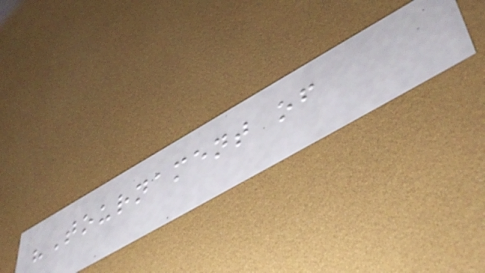"Tournament of
